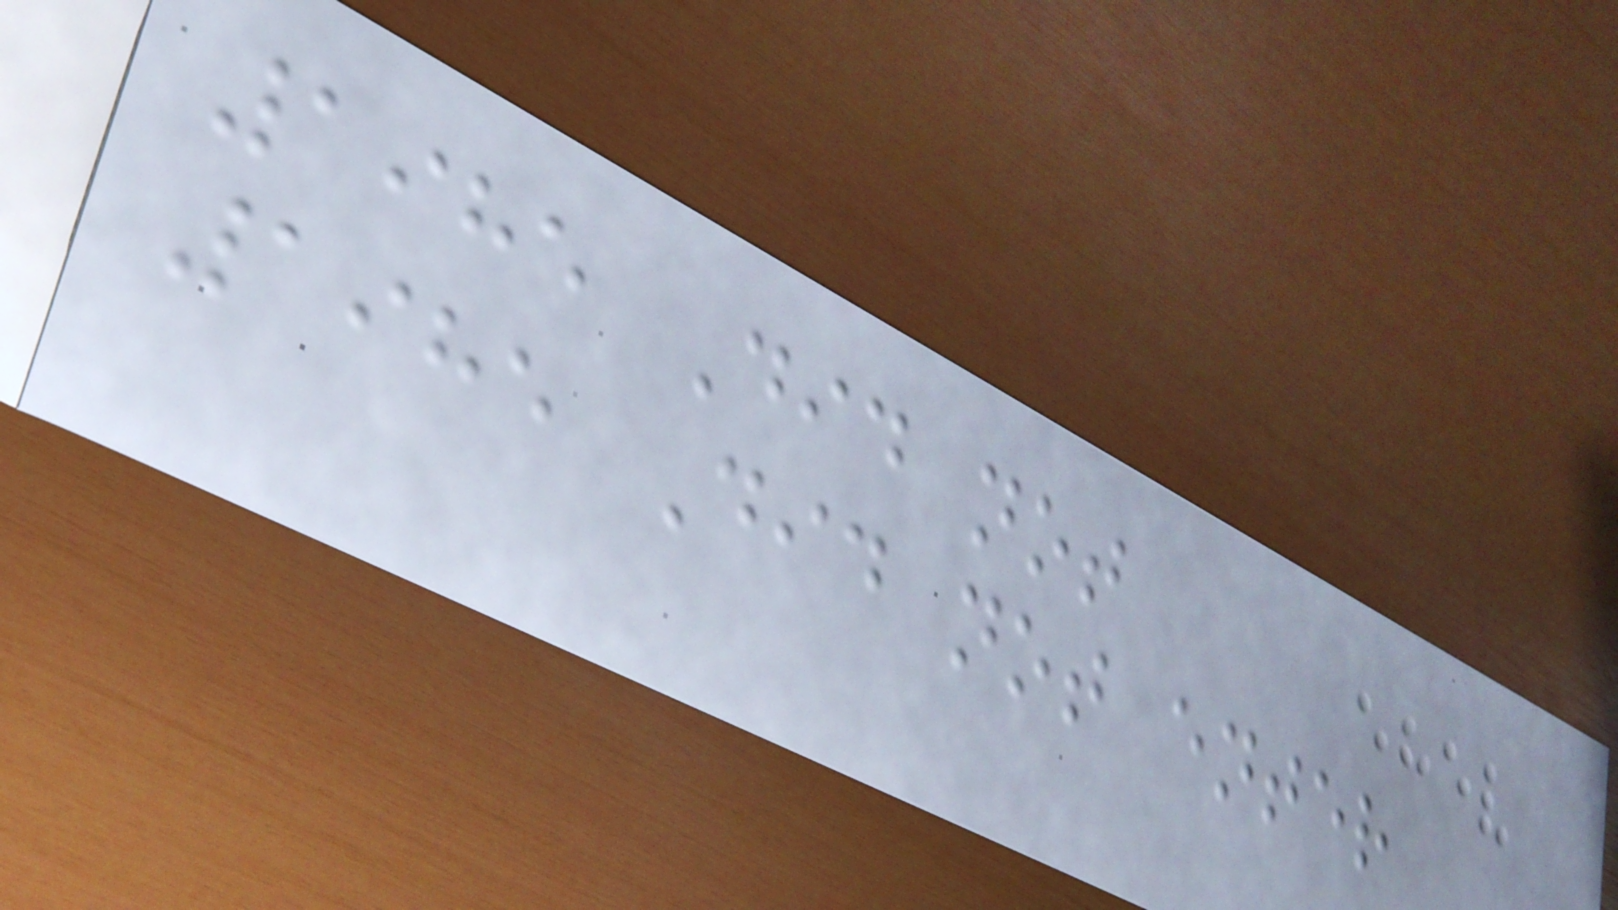1985 Did not
1985 Did not enter
